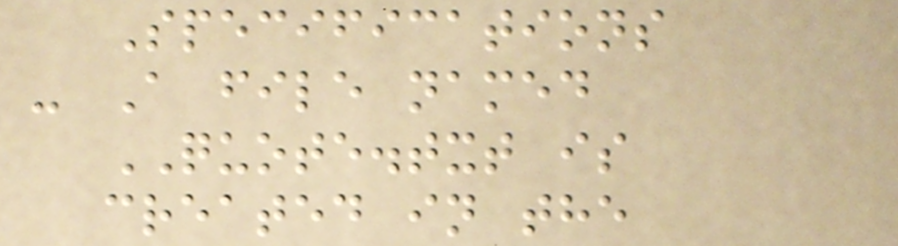Specifications
- A file named
QUOTE.txt is
created in the
